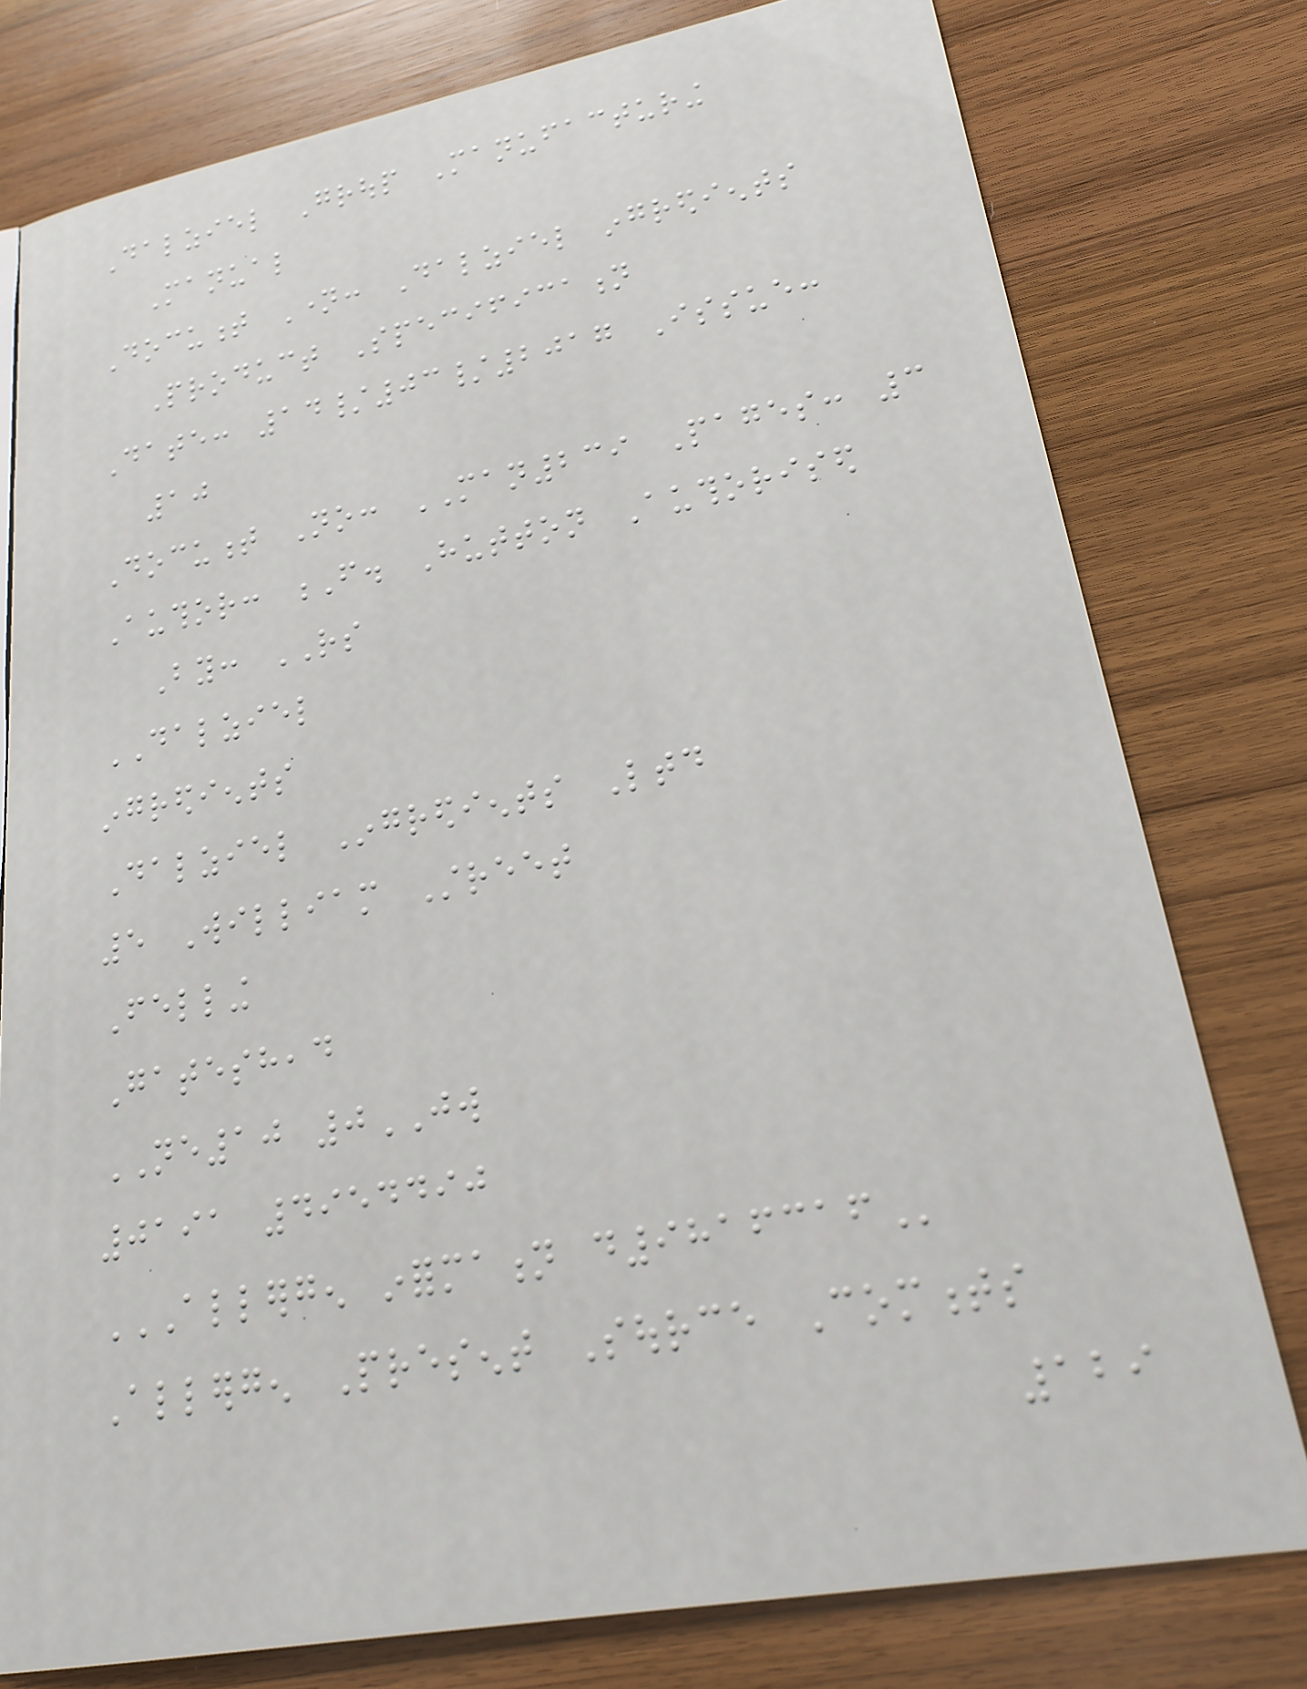Dalziel Group Manufacturing
Manual
Document Name: Dalziel ingredients
Product Specification
Date: 14/03/2017 Issue:
10
Document No: MAN239 Pages: 3
Author: F. Hutton Authorised
By: RS
DALZIEL
ingredients
Dalziel Ingredients Ltd
5 William Street
Felling
Gateshead
NE10 0JW
0191 4954490
ALLERGEN INFORMATION D9816316
Allergen Present Source Comments
129
